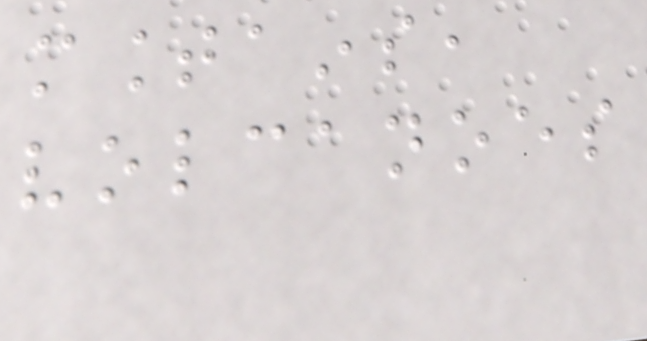mountains,
volcanoes
